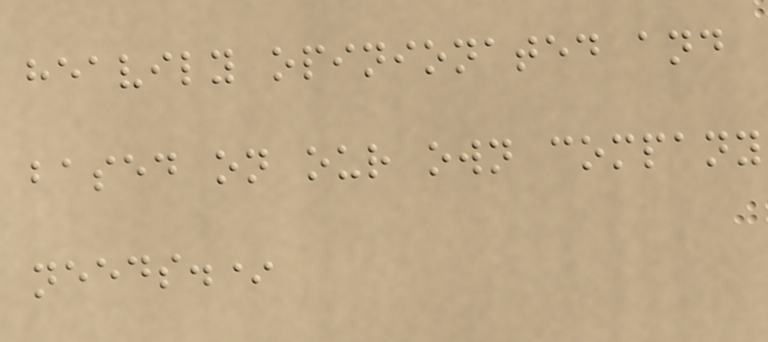heavily opinionated and
based on our own company
needs.*
